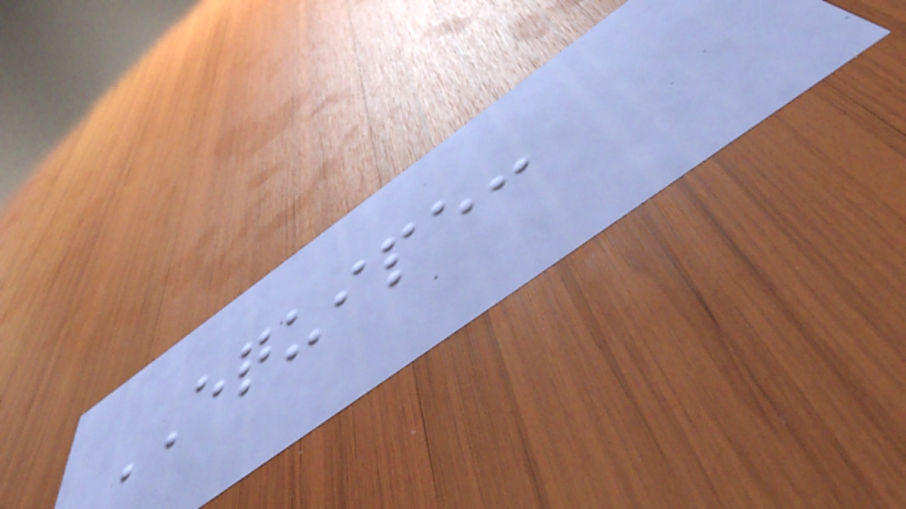EQUIPE:
